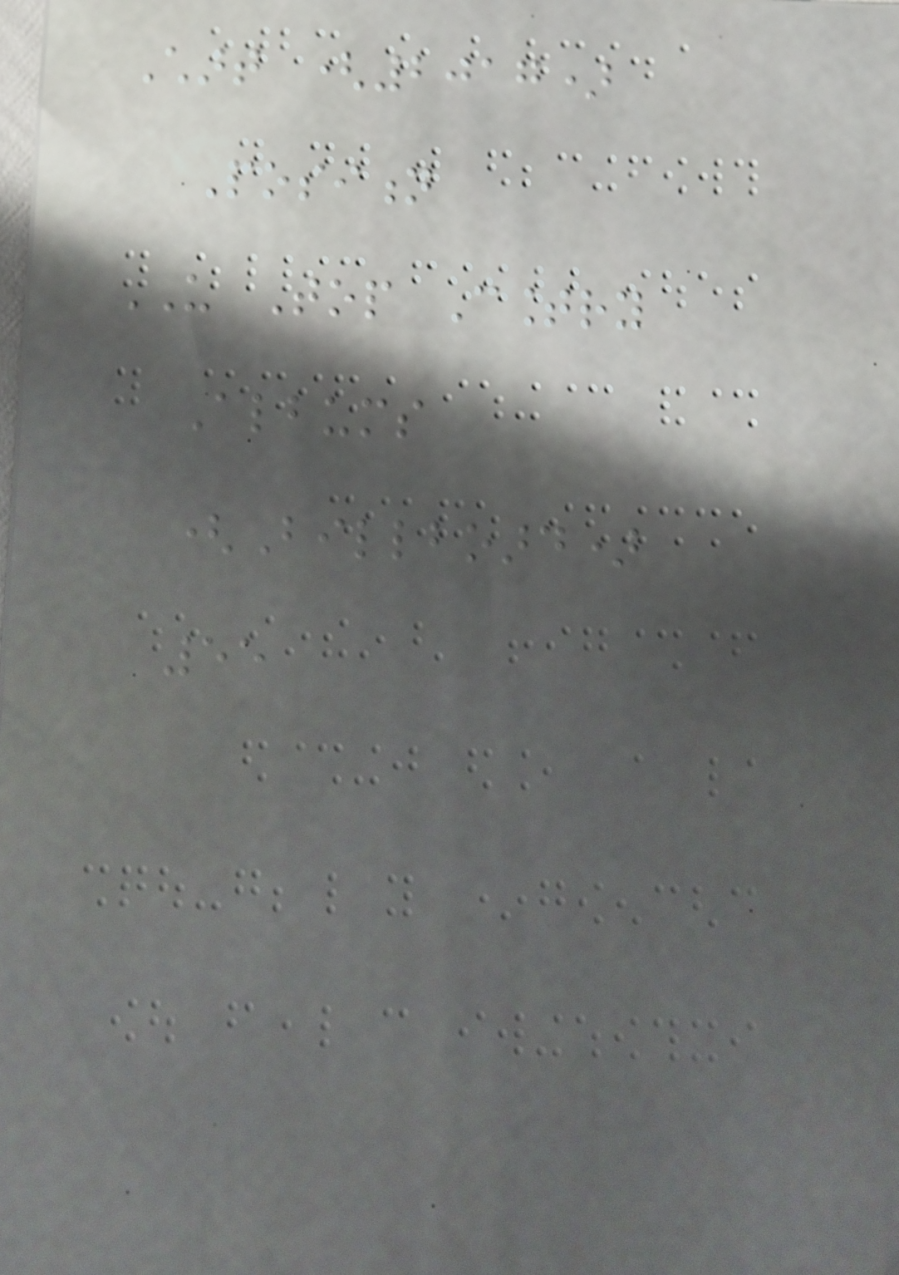Chart (2017)
Position
US Top Country
Albums
(Billboard)
55
